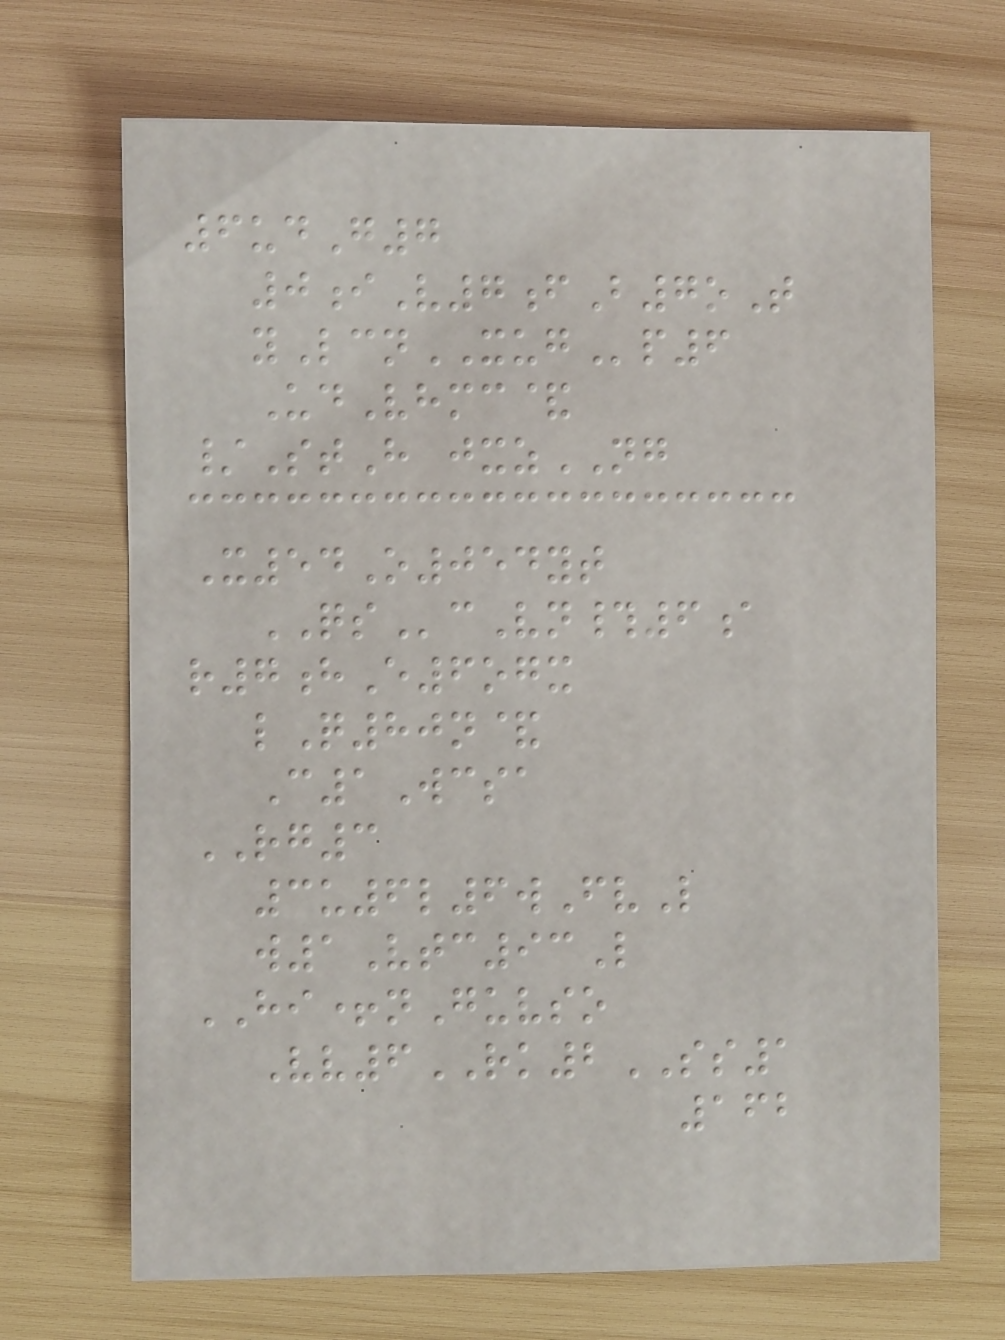6udG7
0iV7fB7oT
yLcnXUGp6
UdVhmc&
/StH jxzNG
X54O054yt
QScVn#6a
r7hE6ogx
lQ80n&
C1Wcsa
RG3
3u6l6wFvL
w1Vtc93L
HI+nGuvso
Vv6RK2SS1
162
